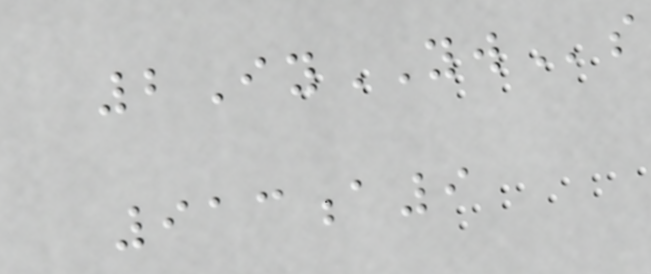2IyYWs
913a9
